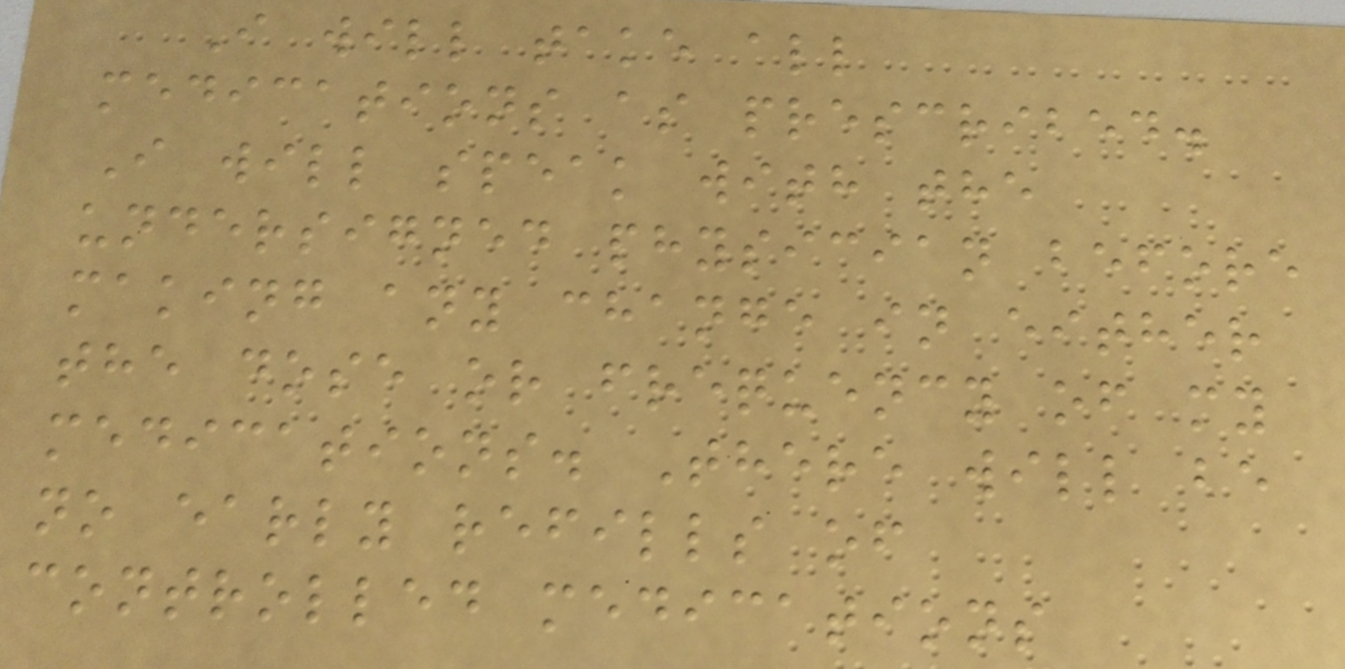I will take all
medications as prescribed.
I will speak with the
undersigned physician before
making any change in either
the dose or frequency of my
medications. There will be
no early refills of
controlled medications
